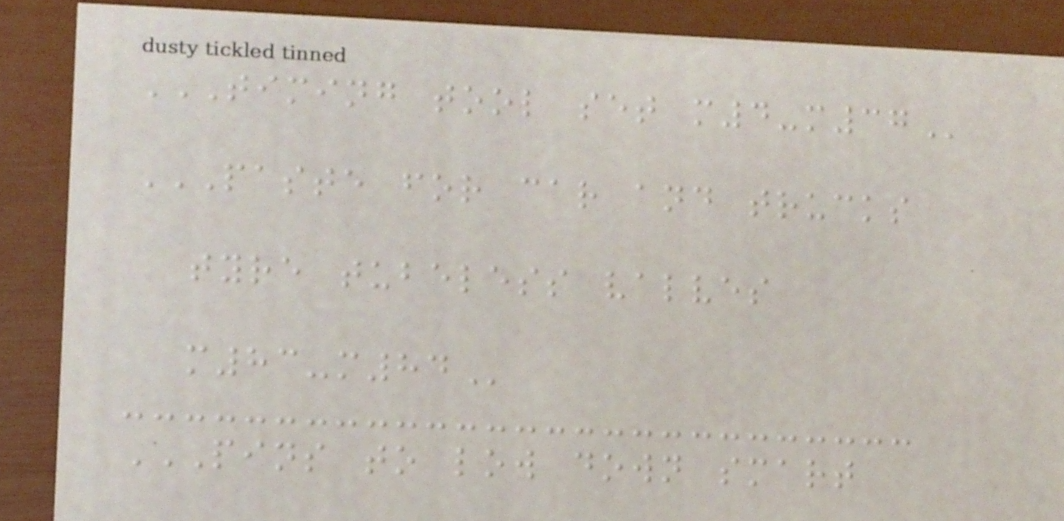TIMING TOOL SET M4-M37
PASTE FOR CAR AND TRUCKS
TYRE TUBELESS VALVES
M83-M84
PINS TO LOW DOWN SMART
